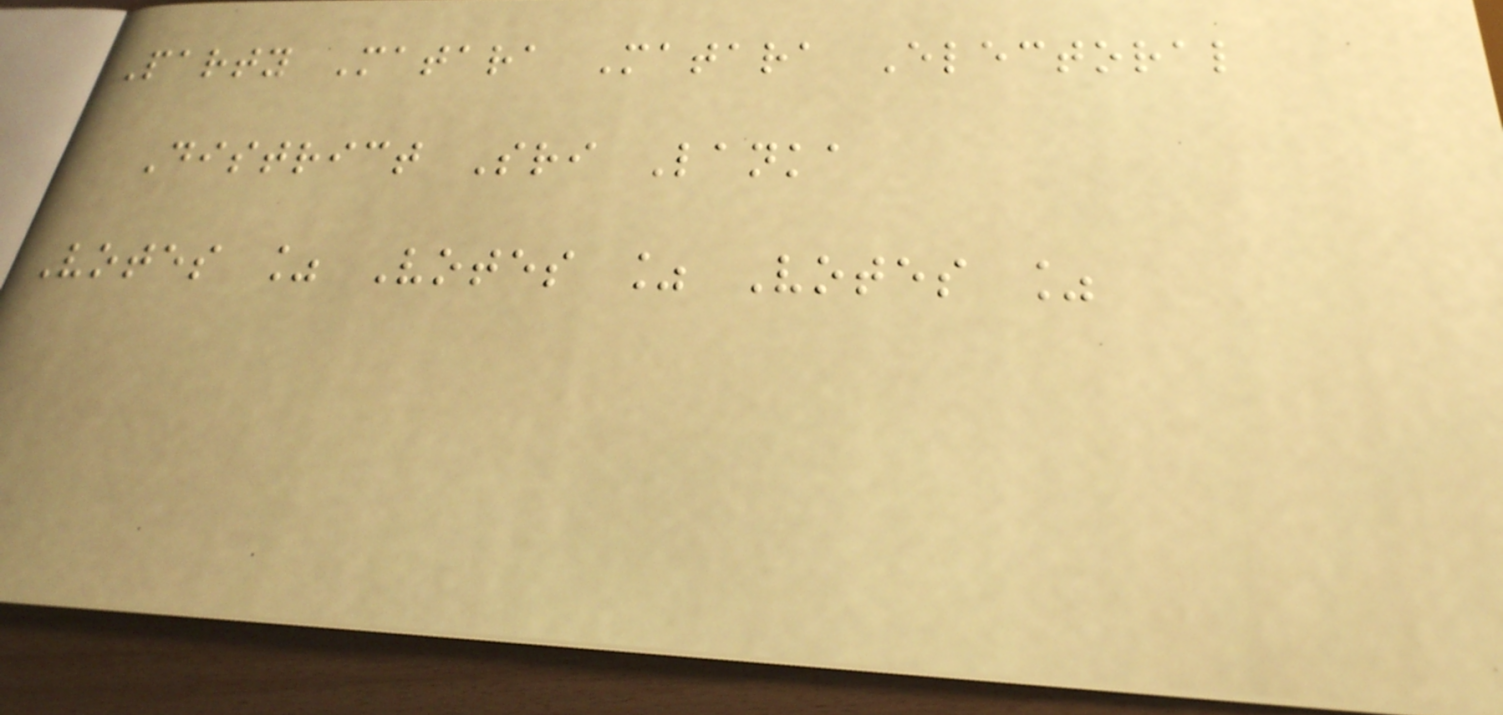Party Matara Matara Electoral
District Sri Lanka
Votes % Votes % Votes %
